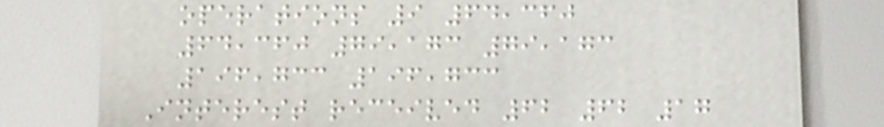operations 9 64,360
64,360 79,173 79,173
196,733 196,733
Interest received 62 62 17
